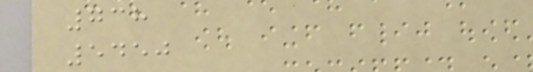738
5450
